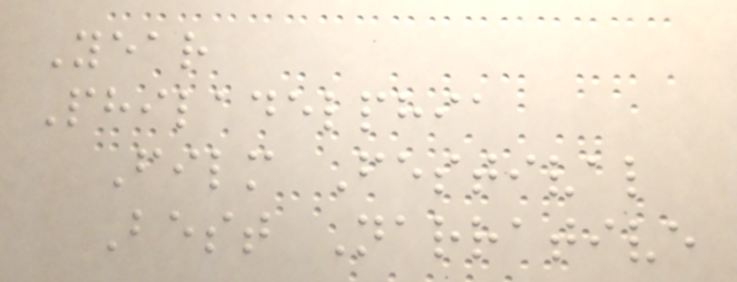Year
Philadelphia
Film Festival
Best Narrative
